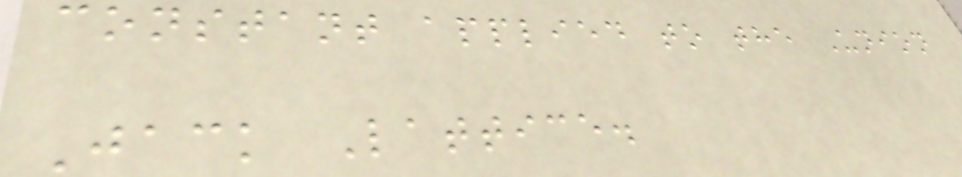constant applied to the Union
Jack Lattice.
